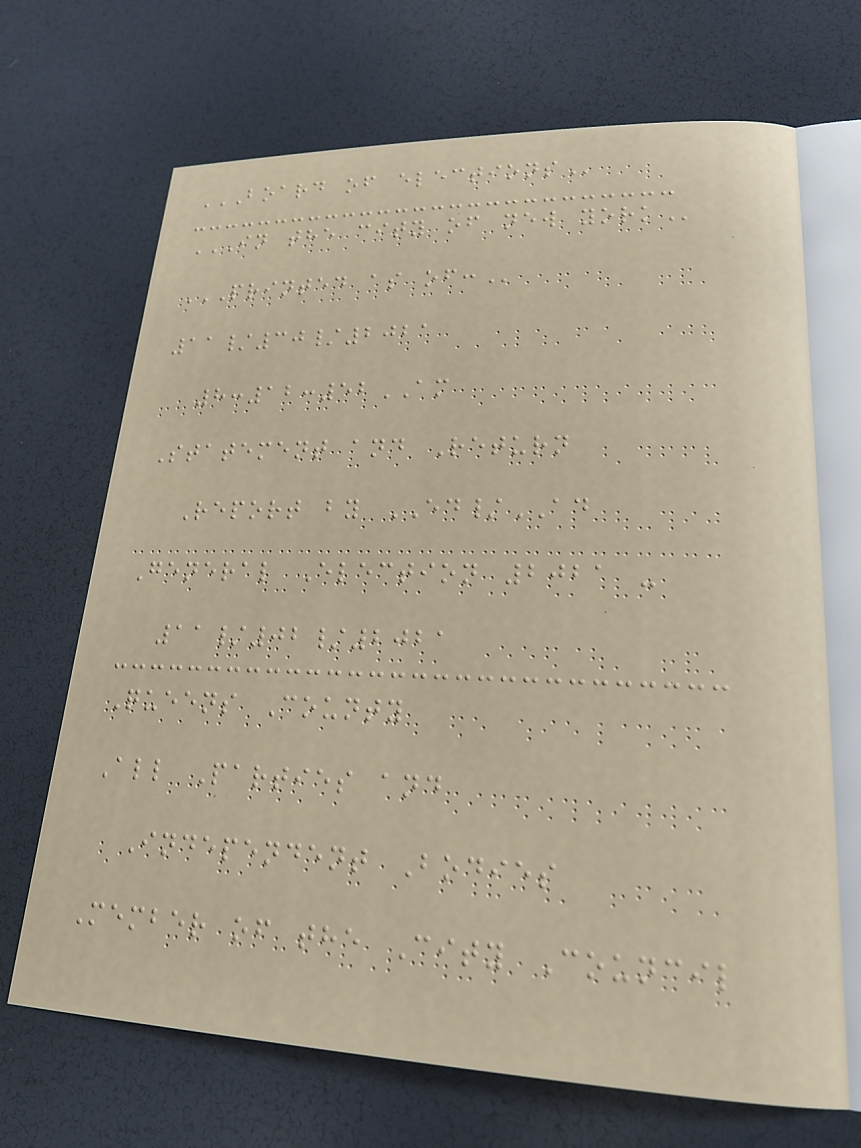BOARD OF ELECTIONS
IN THE CITY OF NEW YORK
PRINTED AS OF:
11/30/2021
8:12:52AM
Statement and Return
Report by ED/AD
General Election 2021 -
11/02/2021
Queens County
All Parties and
Independent Bodies
Member of the City Council
